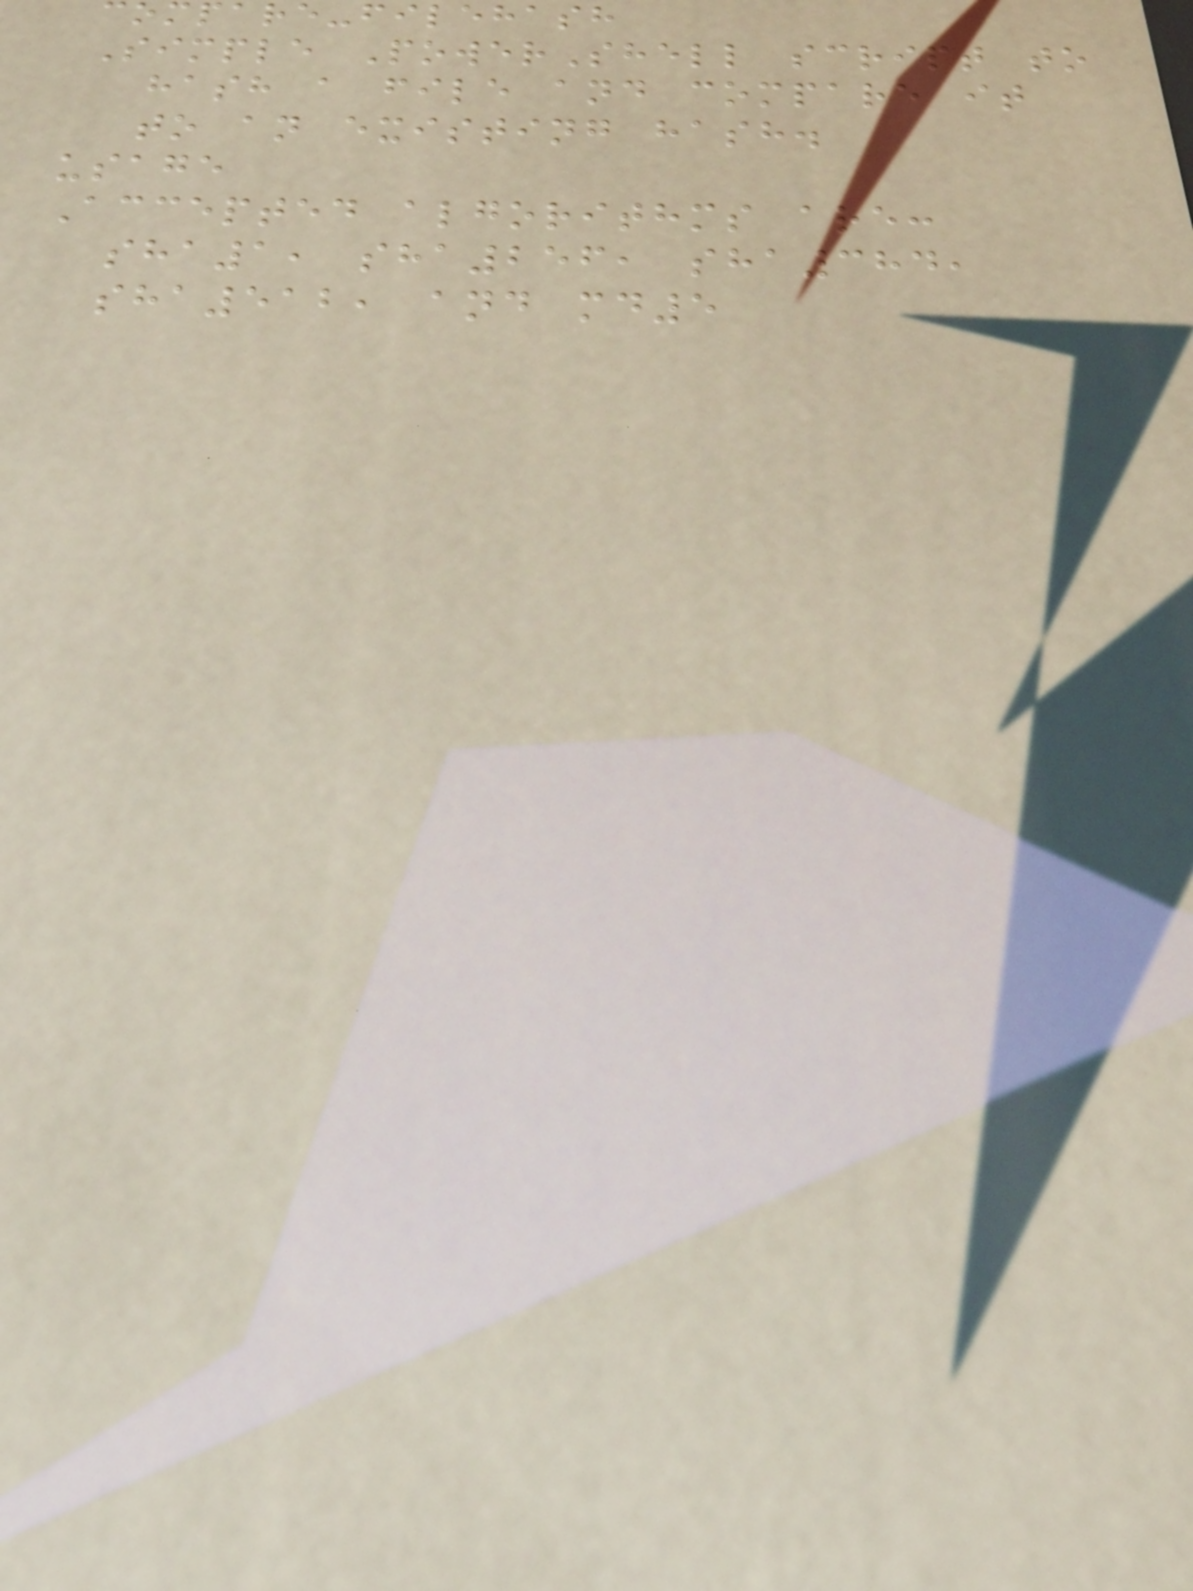are-filehash
Simple PowerShell script to
hash a file and compare it
to an existing hash.
usage
Accepted algorithms are:
sha1, sha256, sha384,
sha512, and md5
